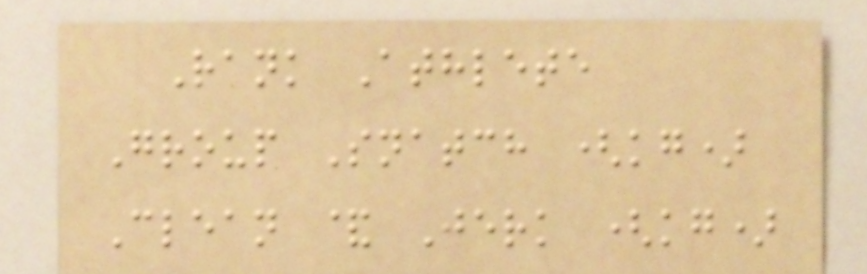Rank Athlete
Group Snatch (kg)
Clean & Jerk (kg)
